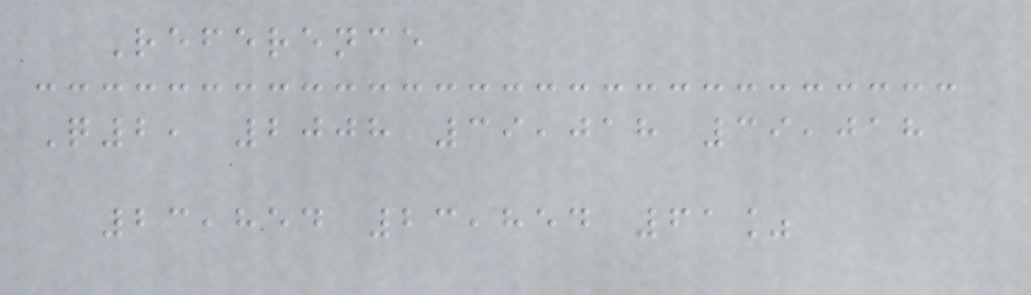Reference
Q2, 2008 39,018 39,018
23,854 23,854 61%
